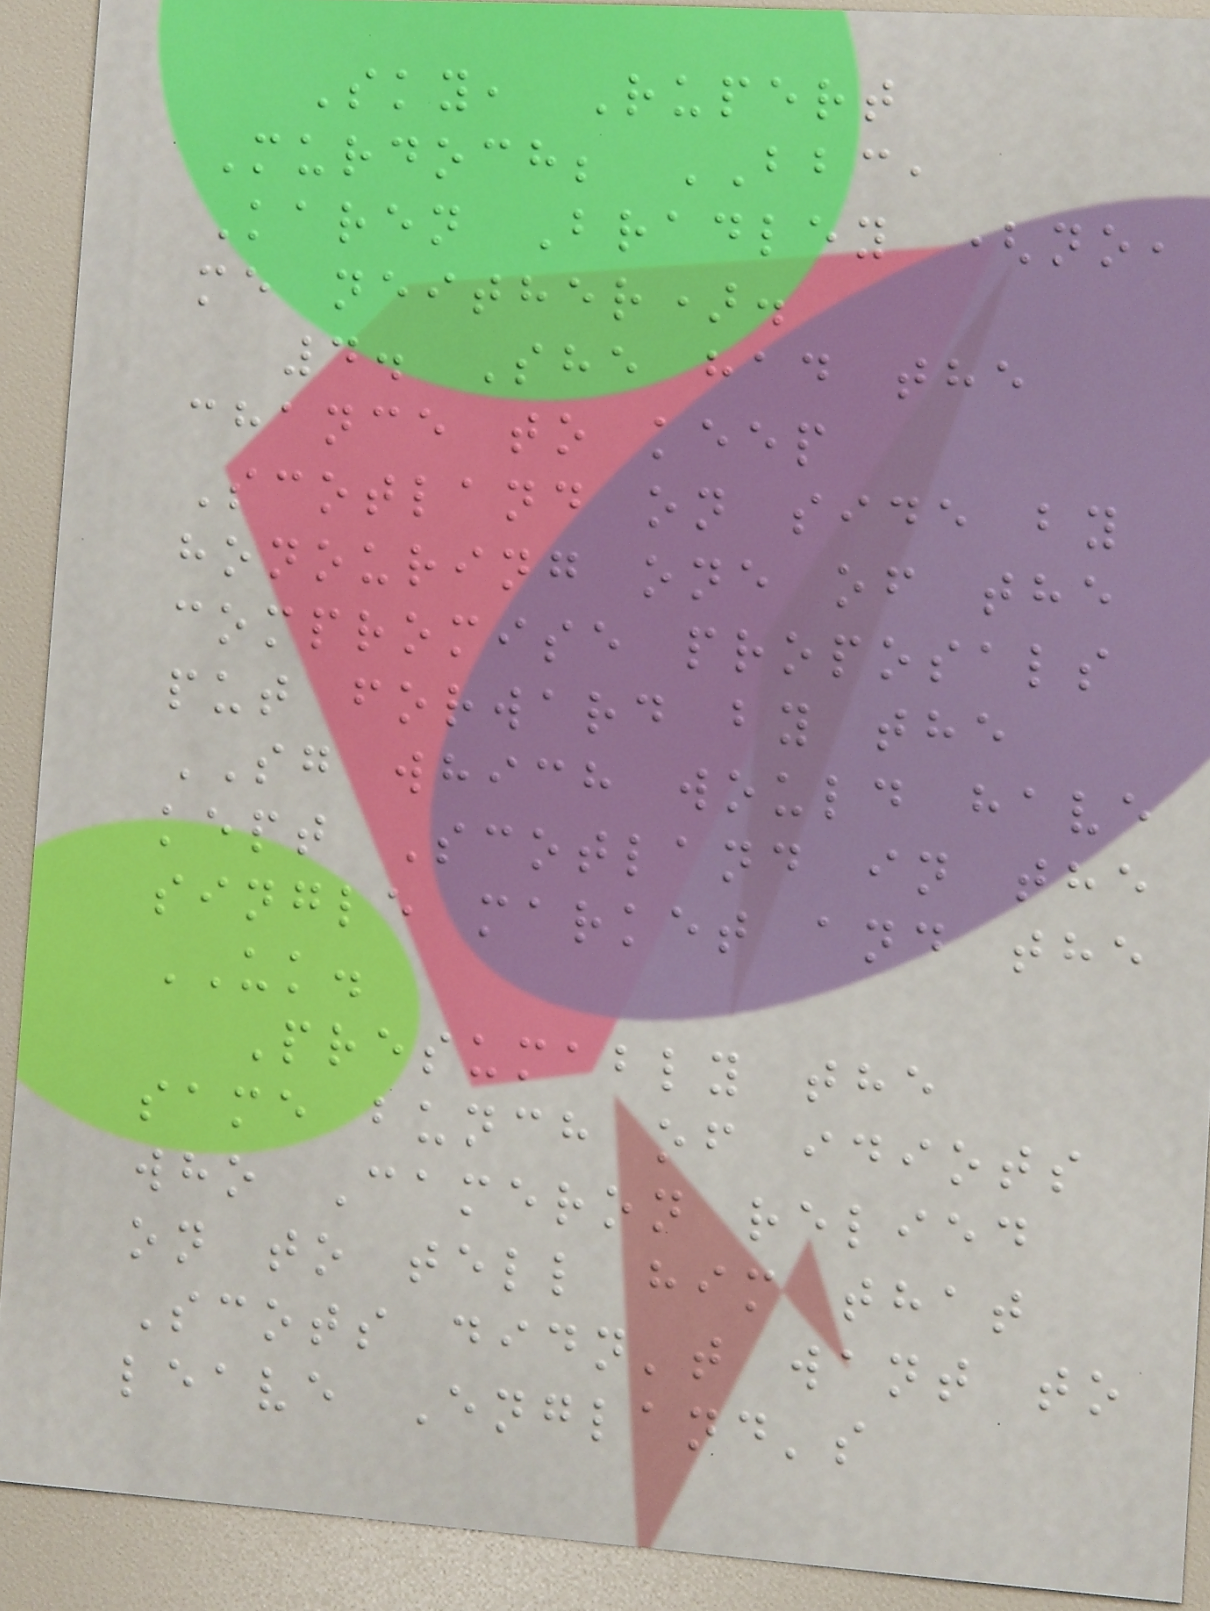Sky, Rupert
Murdoch; BBC,
Karen Bradley (no,
me neither).
4. She had the
chance to keep
Scotland on side by
honouring one of the
compromise proposals
put forward by the
SG which would have
kept Scotland in the
single market and the
UK.
Presumably the
same bunch of idiots
who Cameron relied
on to tell him that
Scots didn't want to
leave England's
